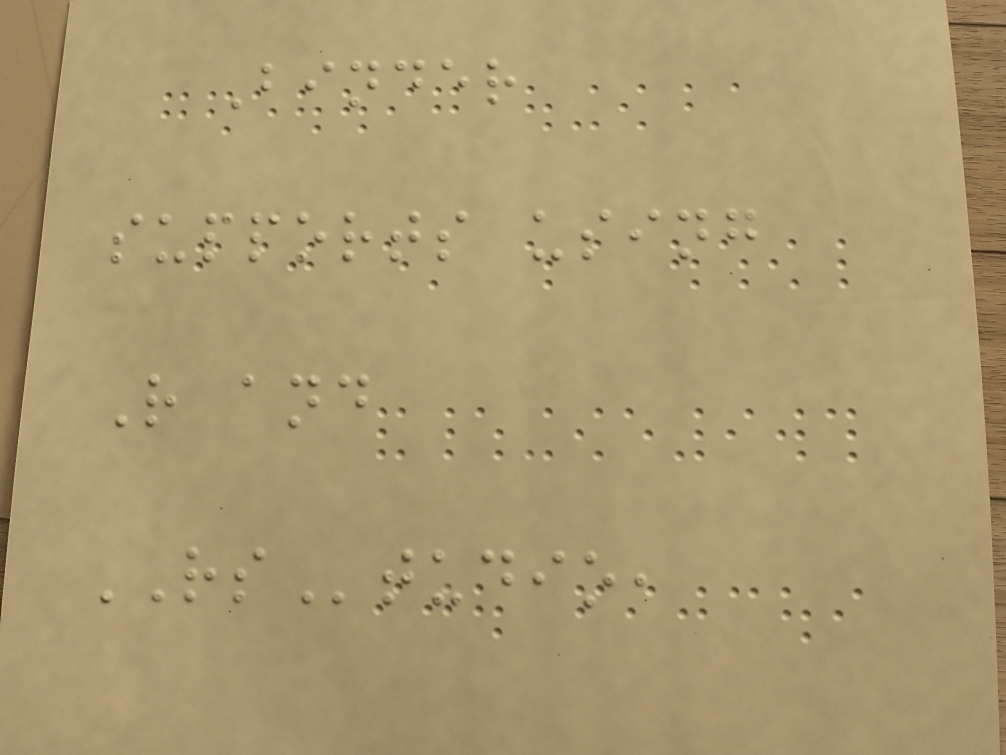Binder
supports using
R and
RStudio,
